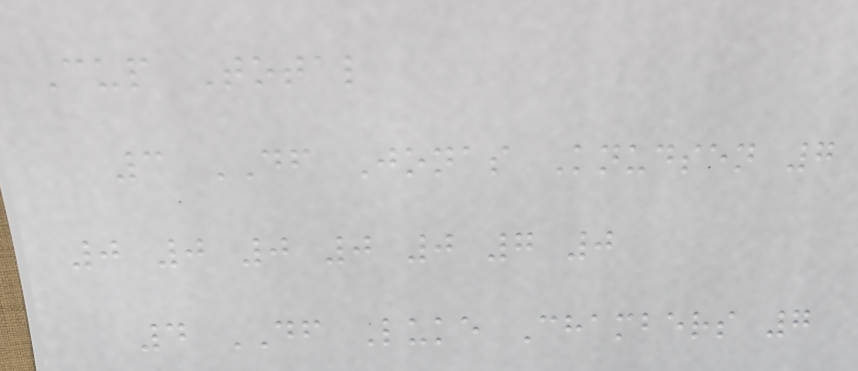Cup Total
3 DF Jonas Knudsen 7
0 0 0 0 0 7 0
4 DF Luke Chambers 7
